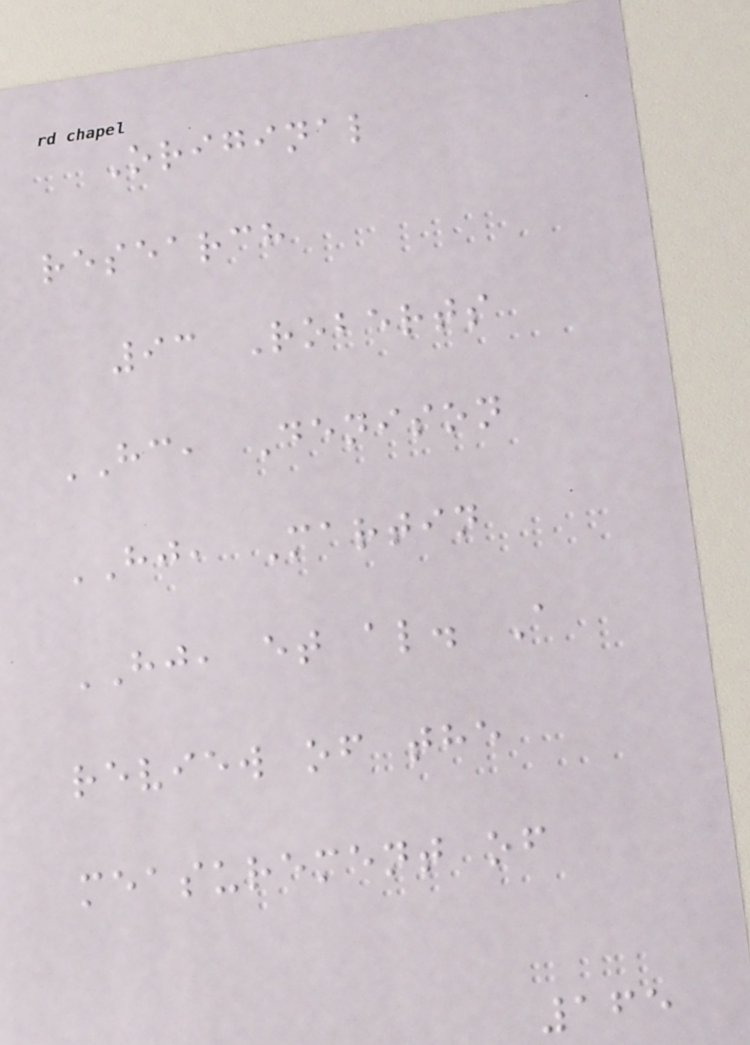Original
research
93 Roberts
HC, Denison
HJ, Martin
HJ, et al. A
review of the
measurement of
165
